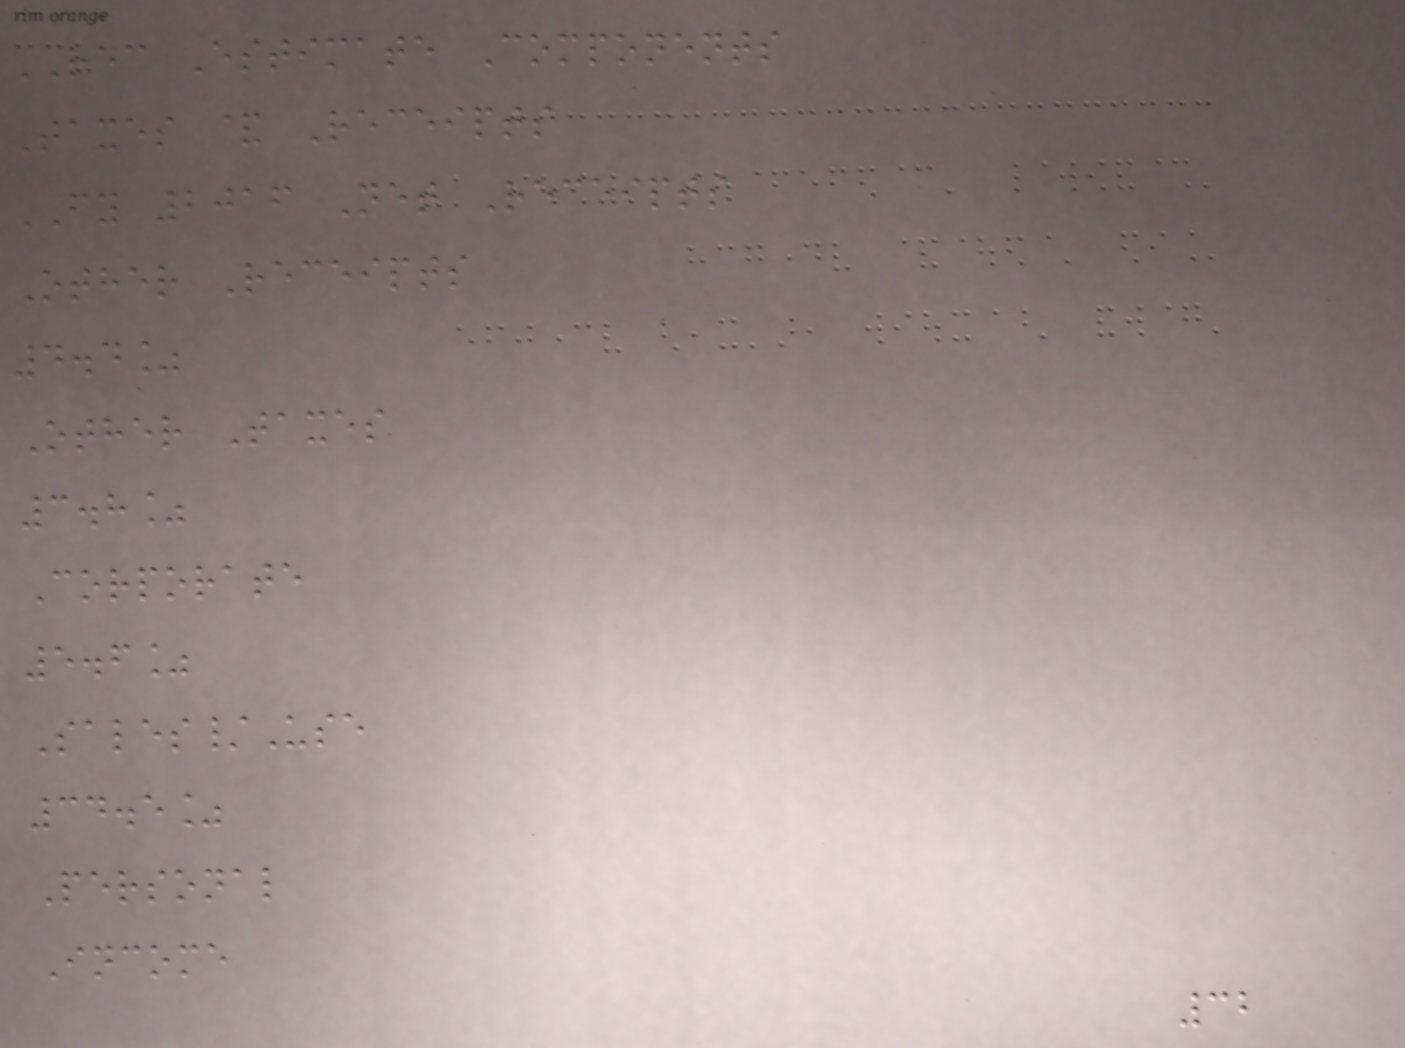REC Estimate Components
Taxes & Receipts
FY 2016 Net Receipts
Other Receipts
4.4%
Other Taxes
3.8%
Corporate
5.6%
Sales/Use
34.5%
Personal
Income
32
